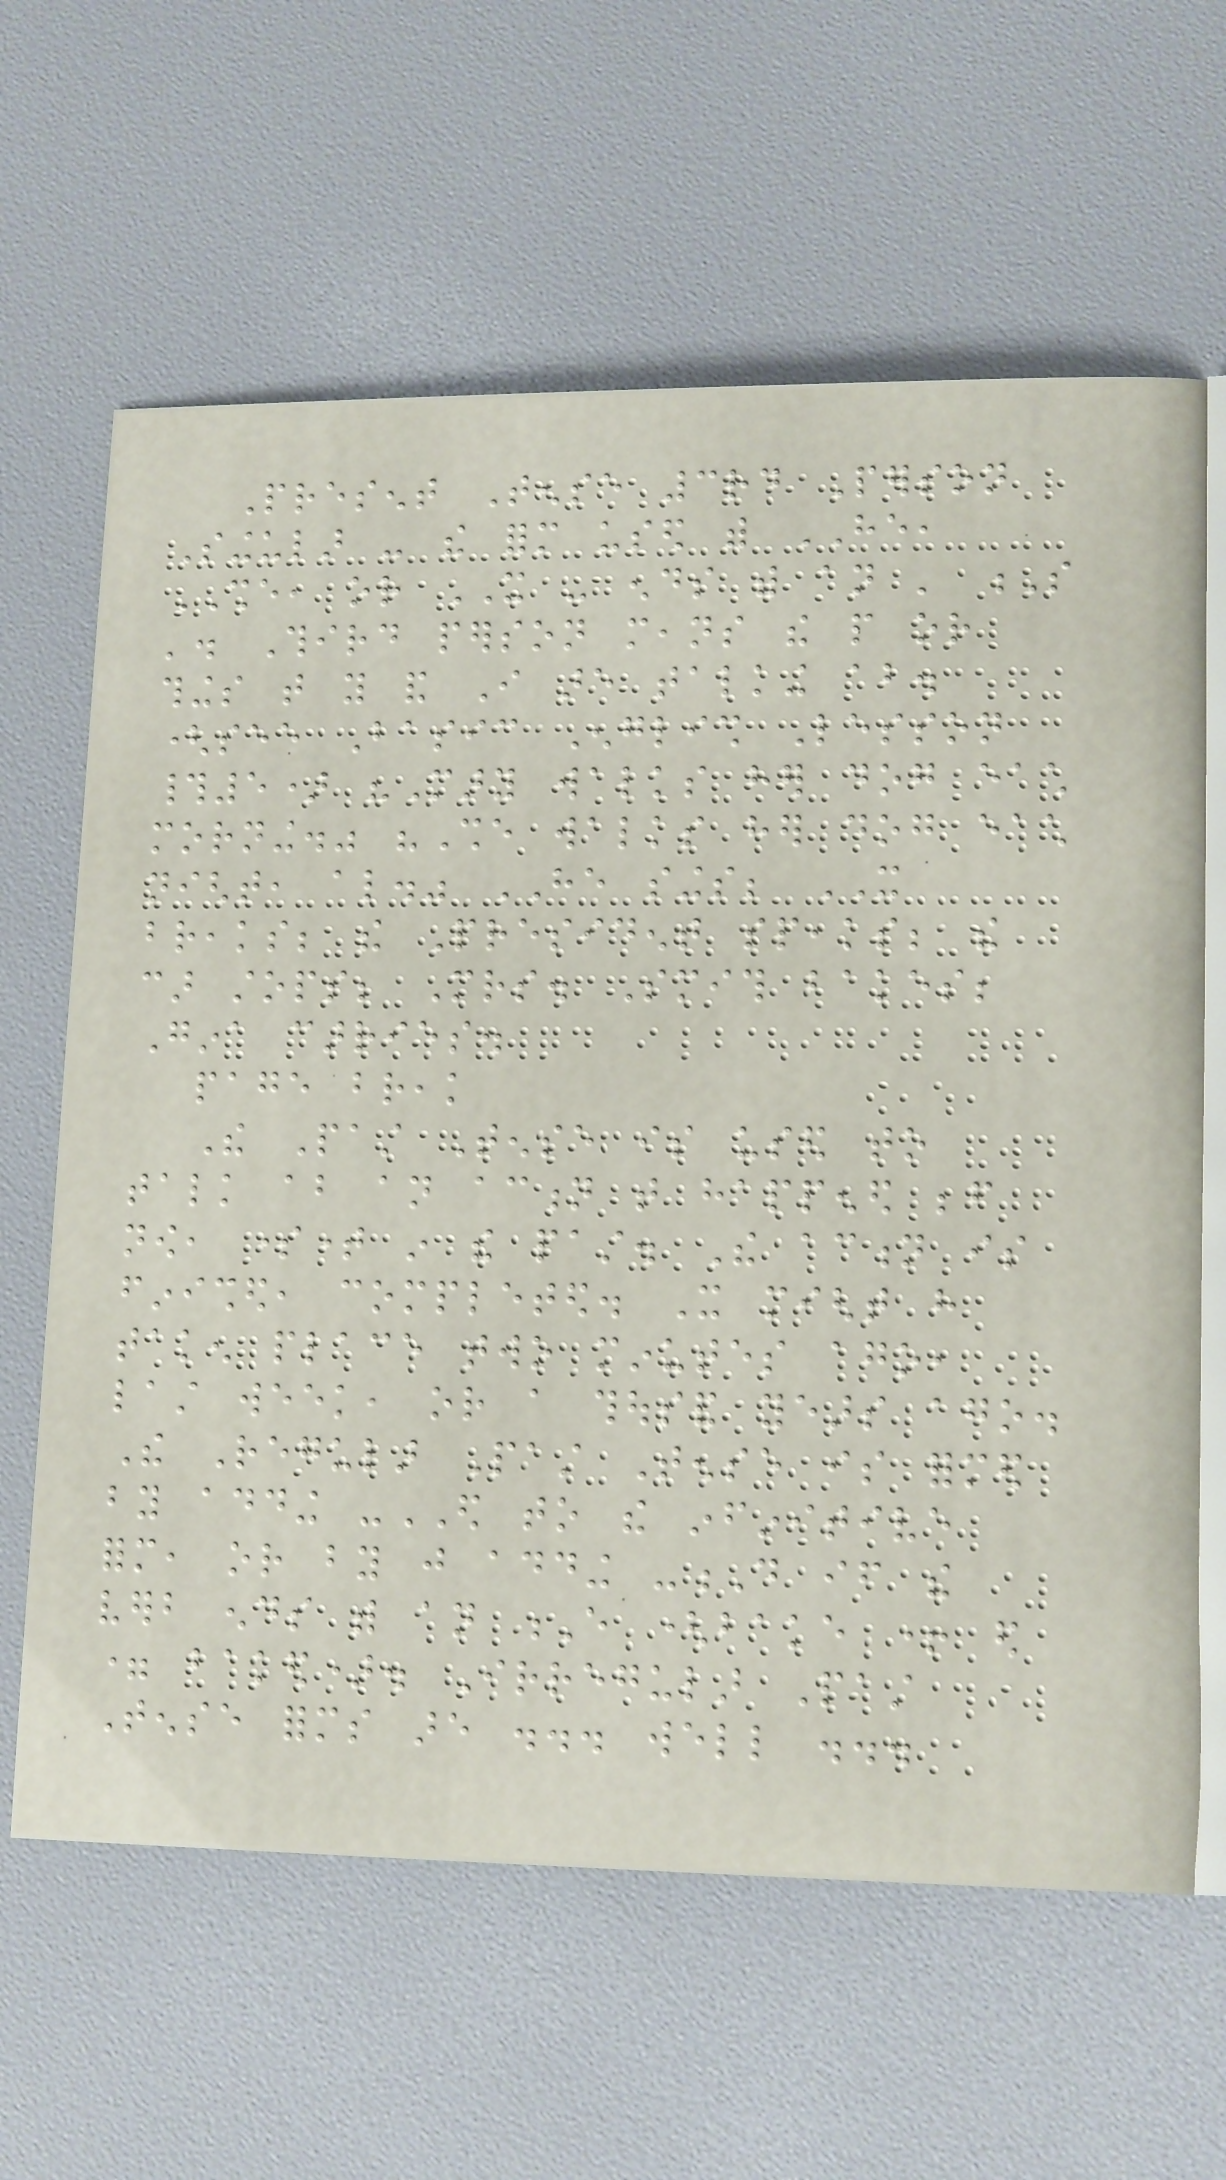Present Tense 3rd Person
Singular - the form used with HE,
SHE, or IT - ends with an ' S
'. Third person means the people or
things that you and I are talking about.
(see Basic English Lesson
#5) "Mary walks her dog each
morning." "She walks her dog each
night, also." HE sings; IT
breaks; the President speaks; the
car stops; Mrs. Smith bakes;
Gina carries.
page break
The Past Tense is used to
talk about an action that happened before
now, sometime in the past. The action is
finished, completed. It might have
taken place two minutes ago,
last week, or a thousand years ago.
The Regular Past Tense is formed
by adding -ED to the infinitive
form, or by just adding -D if the
verb ends with an E (bake + ed
= baked). Irregular Past
Tense forms are ... well ...
